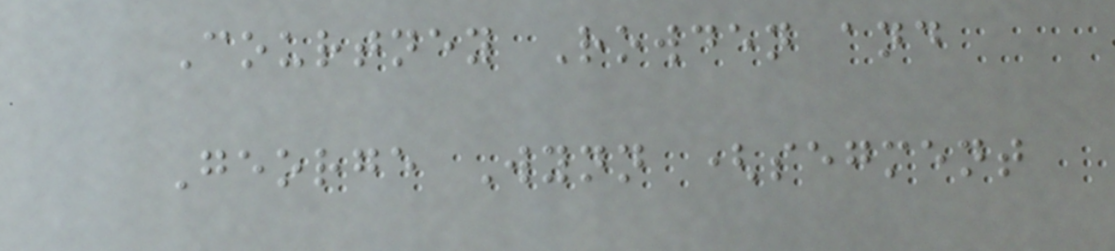Courtney Rowden and
George Wynn (segment
